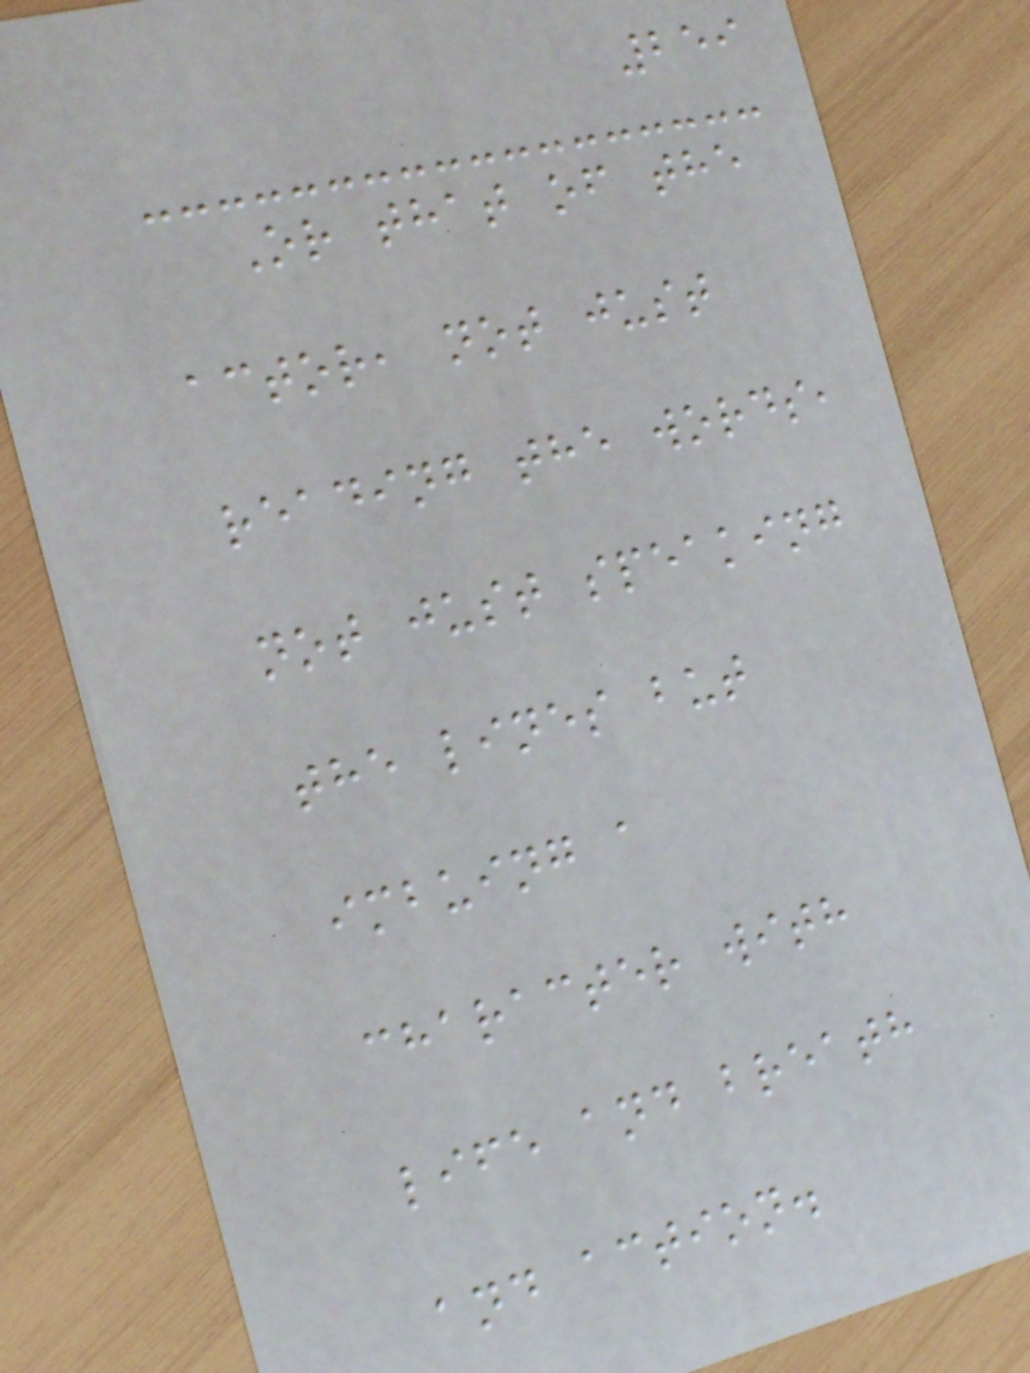259
Or that of the
actor, not just
reading the words,
not just speaking
the lines but
imbuing a
character with
life and breath
and action.
